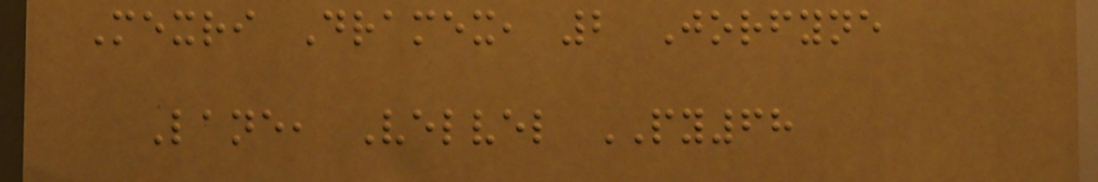Mexri Dramex, 2 Jorfyne
Lane, Velvel PY68
